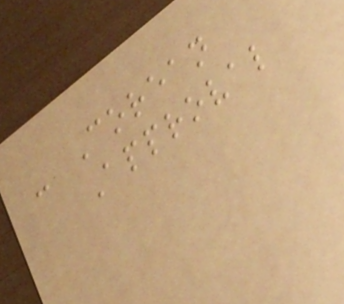- Corean
Approval
